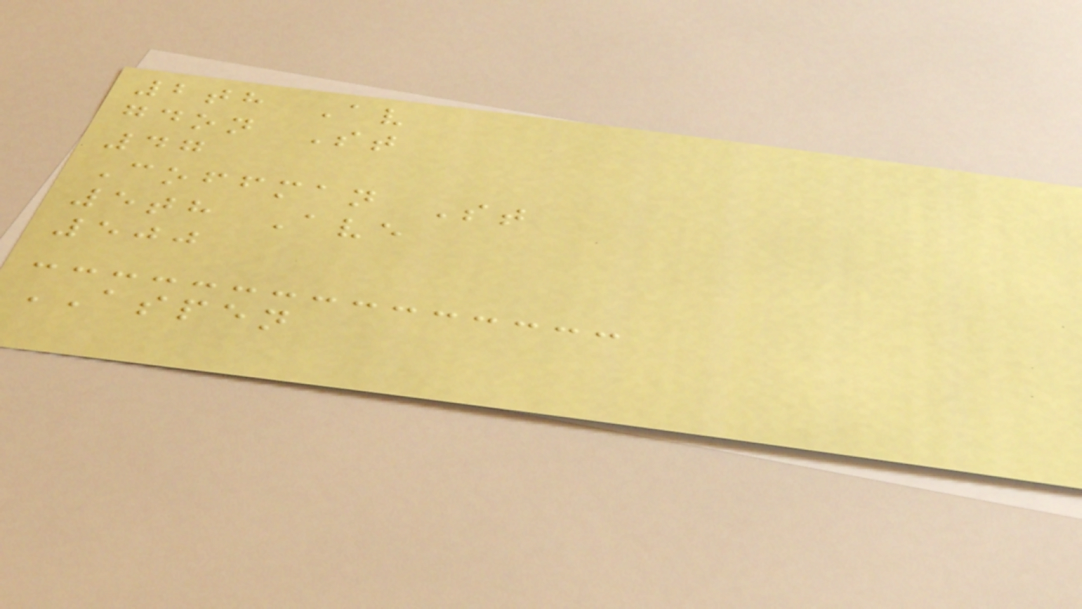2th Av
gdon St
47
Coffman St
5th Ave
500
ASPEN
